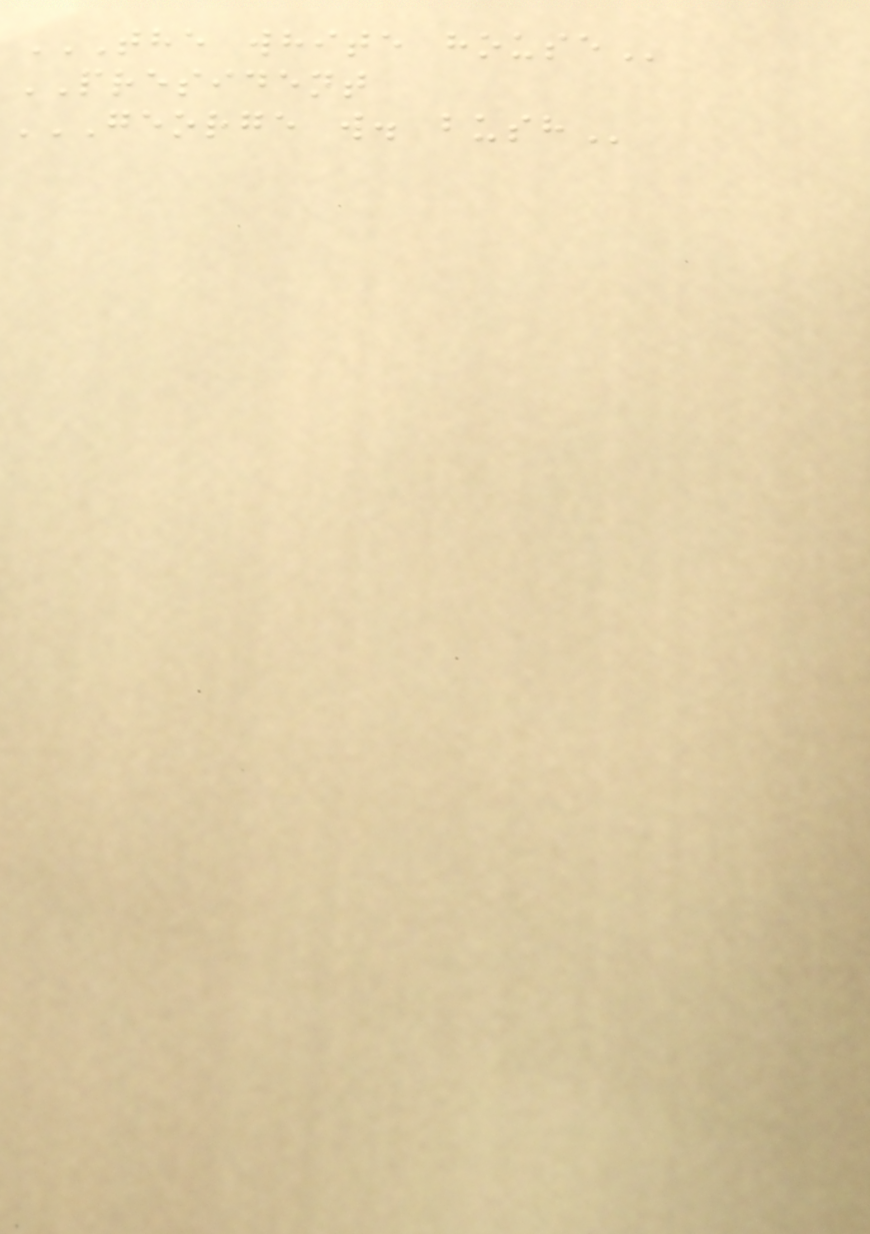THE WHITE HOUSE
PRESIDENT
GEORGE W. BUSH
